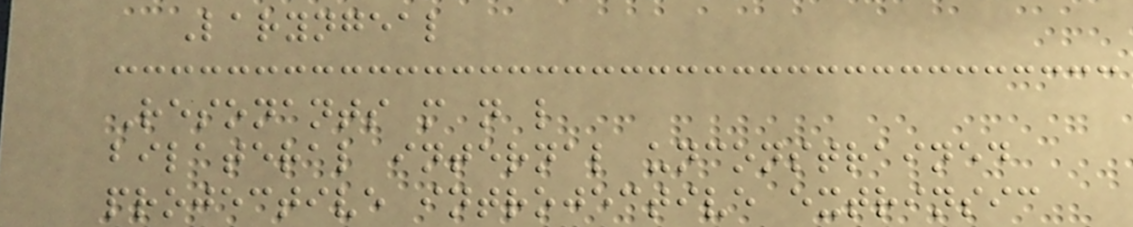Laryngeal
Resonants m n l
bilateral internal unconstrained
projective introjective extrinsic
